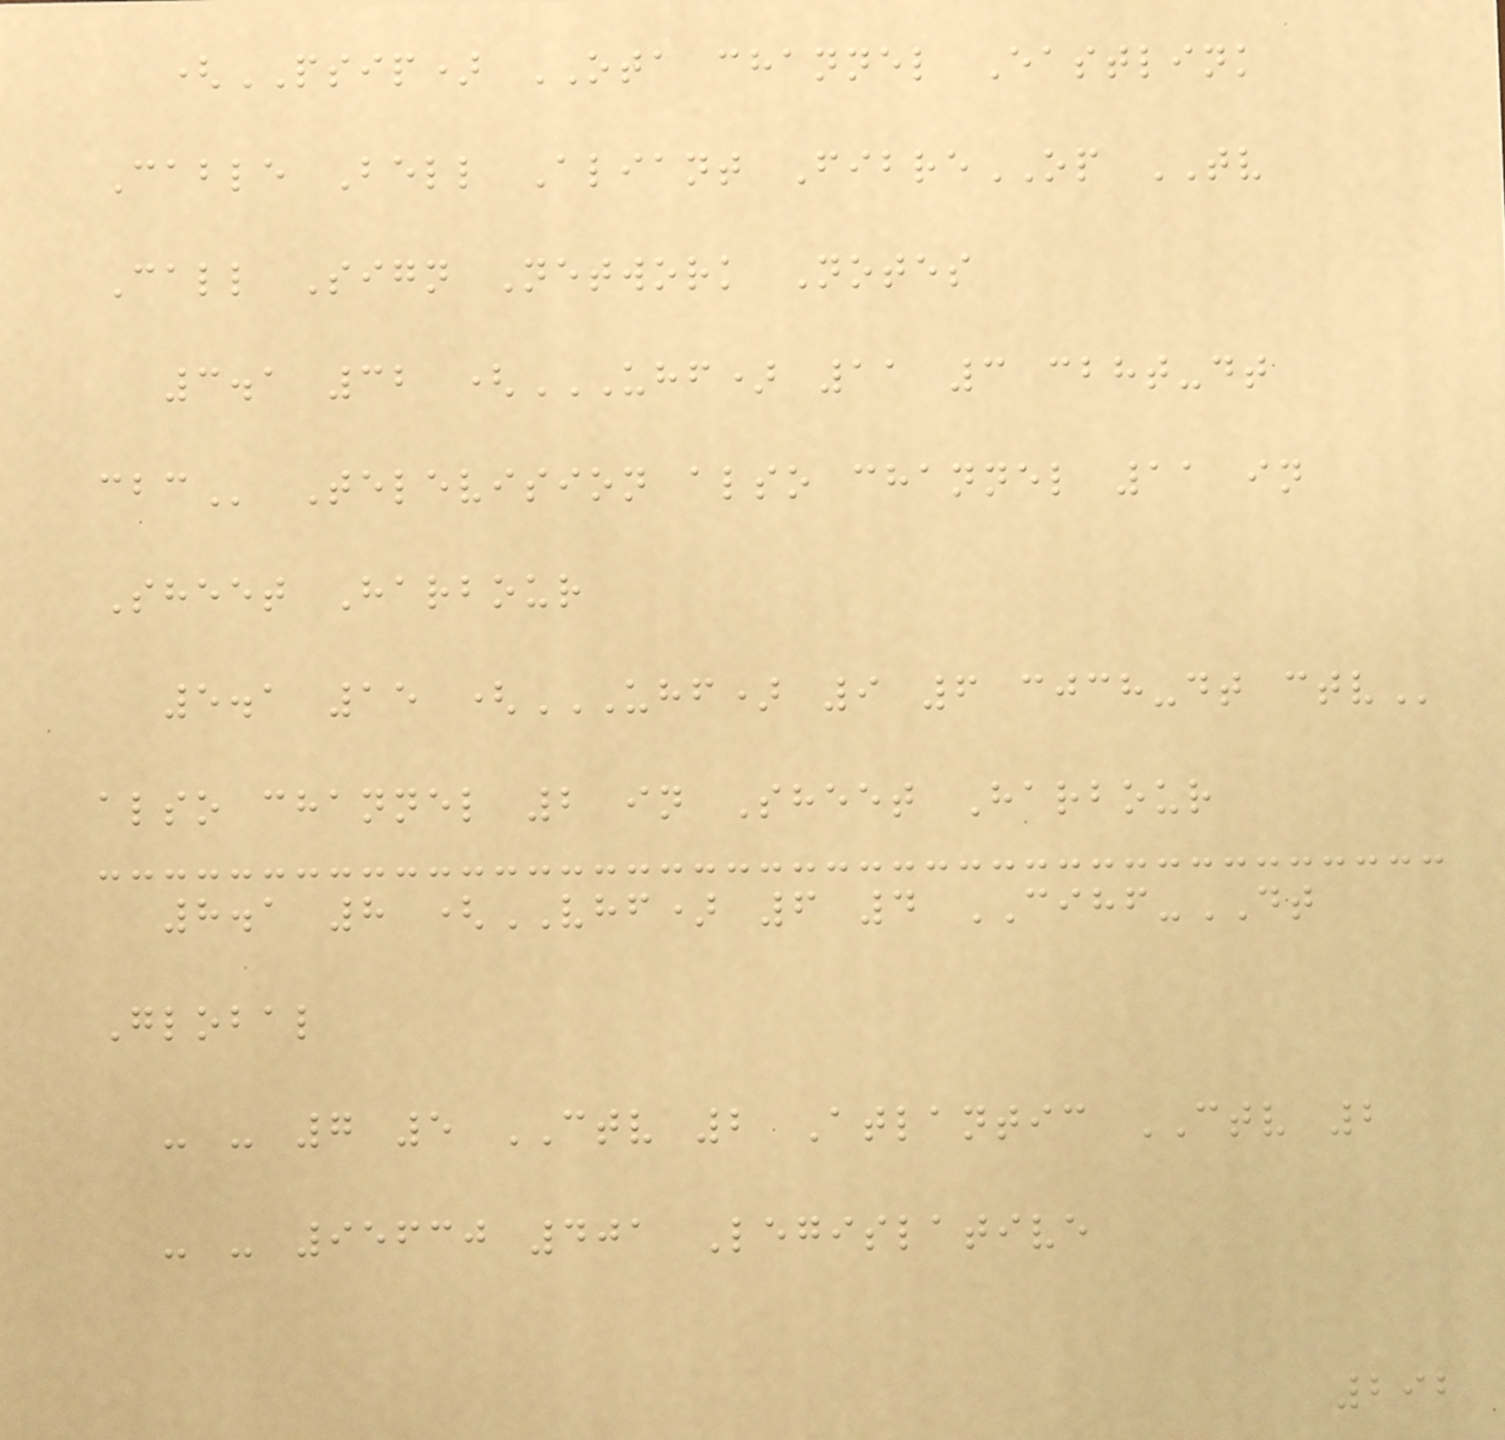(PSIP) OTA channel Eastlink
Cable Bell Aliant FibreOP TV
Call Sign Network Notes
3.1 32 (UHF) 11 3 CBHT-DT
CBC Television also channel 11 in
Sheet Harbour
5.1 15 (UHF) 9 6 CJCH-DT CTV
also channel 2 in Sheet Harbour
8.1 8 (VHF) 6 4 CIHF-DT
Global
- - 7 5 CTV 2 Atlantic CTV 2
- - 95630 401 Legislative
292
